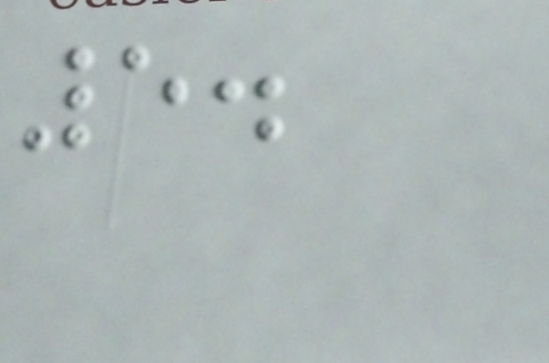5.
